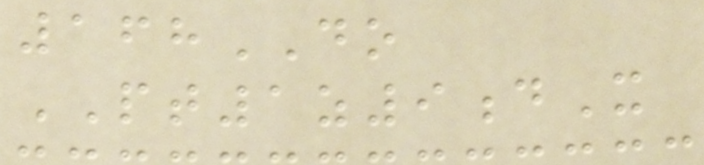168DO
PT1z9dX
